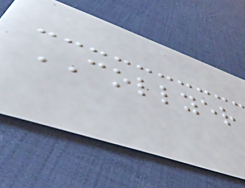COLLYER
